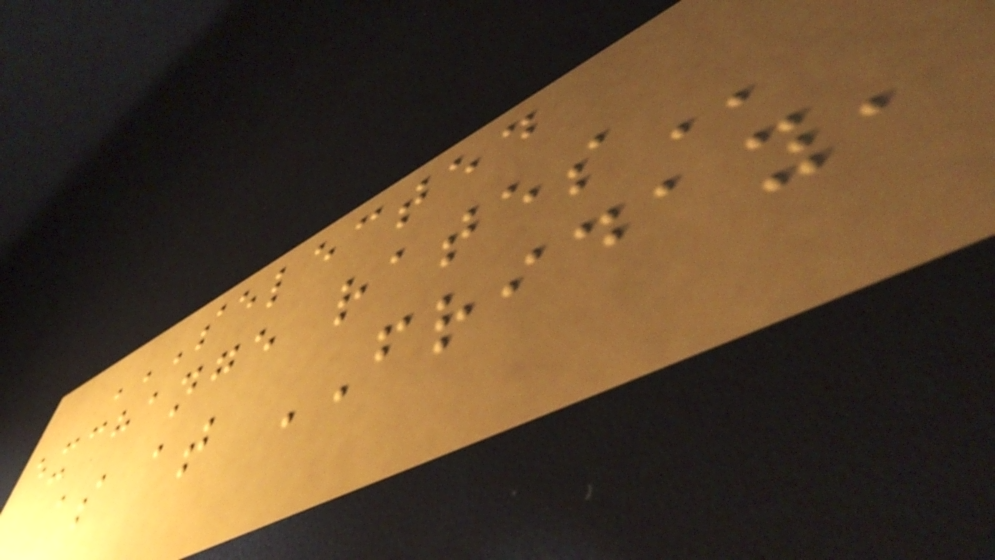SELECTED
EXCHANGE RATES
as at FRIDAY,
